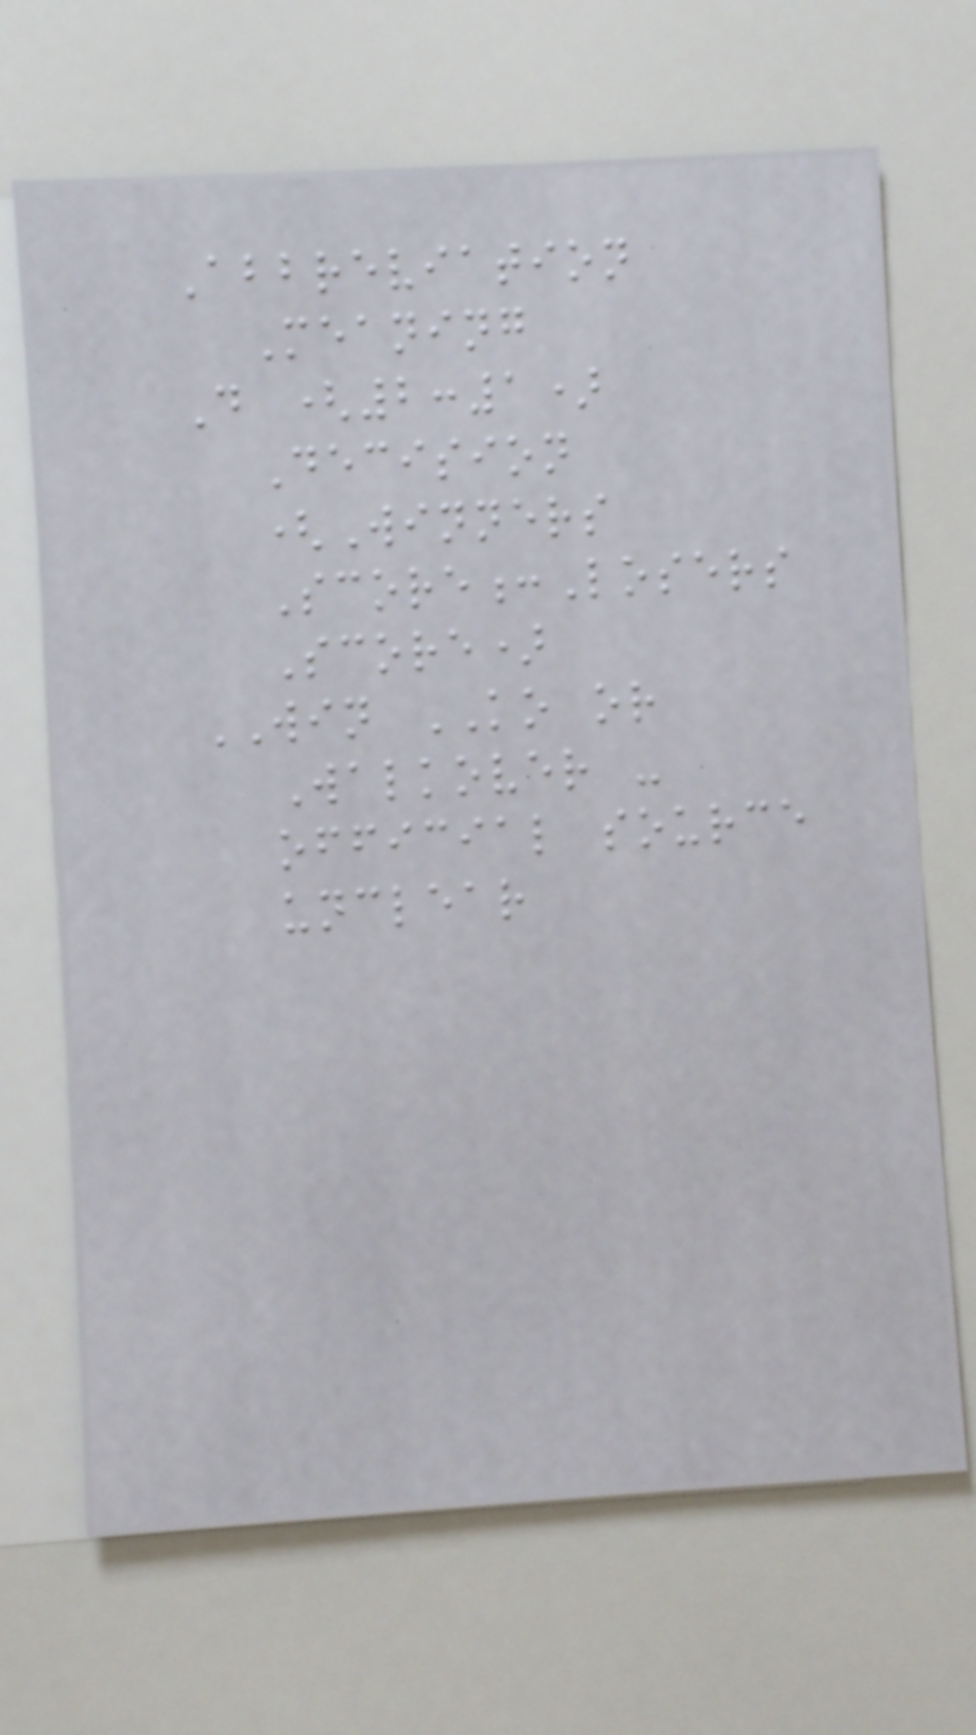Abbreviation
Meaning
D (2:1)
Decision
(Winners
Score:Losers
Score)
WIN KO or
Walkover -
official source
unclear
